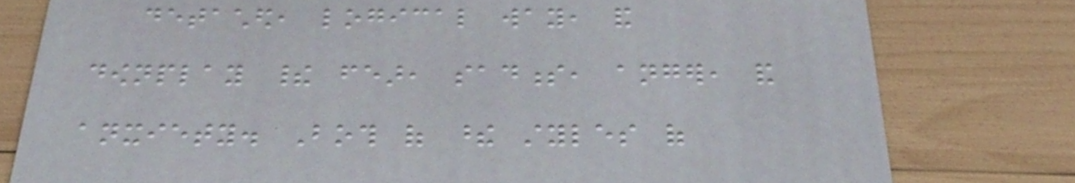detached, logical way, and
downplay their fear, sadness, anger, and
anxiety. Both of these styles of
